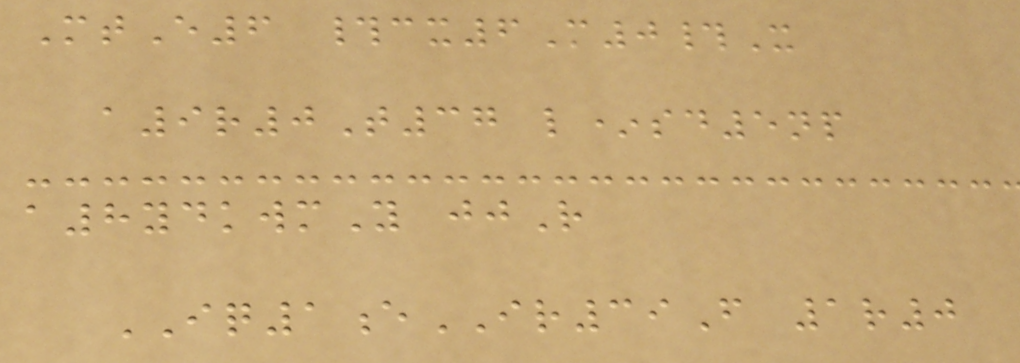MtE6 #cx6M0#X
a9r0T37 l*sd5np
a8ydkwmY jjR
IQ1eIR39F 1r0
